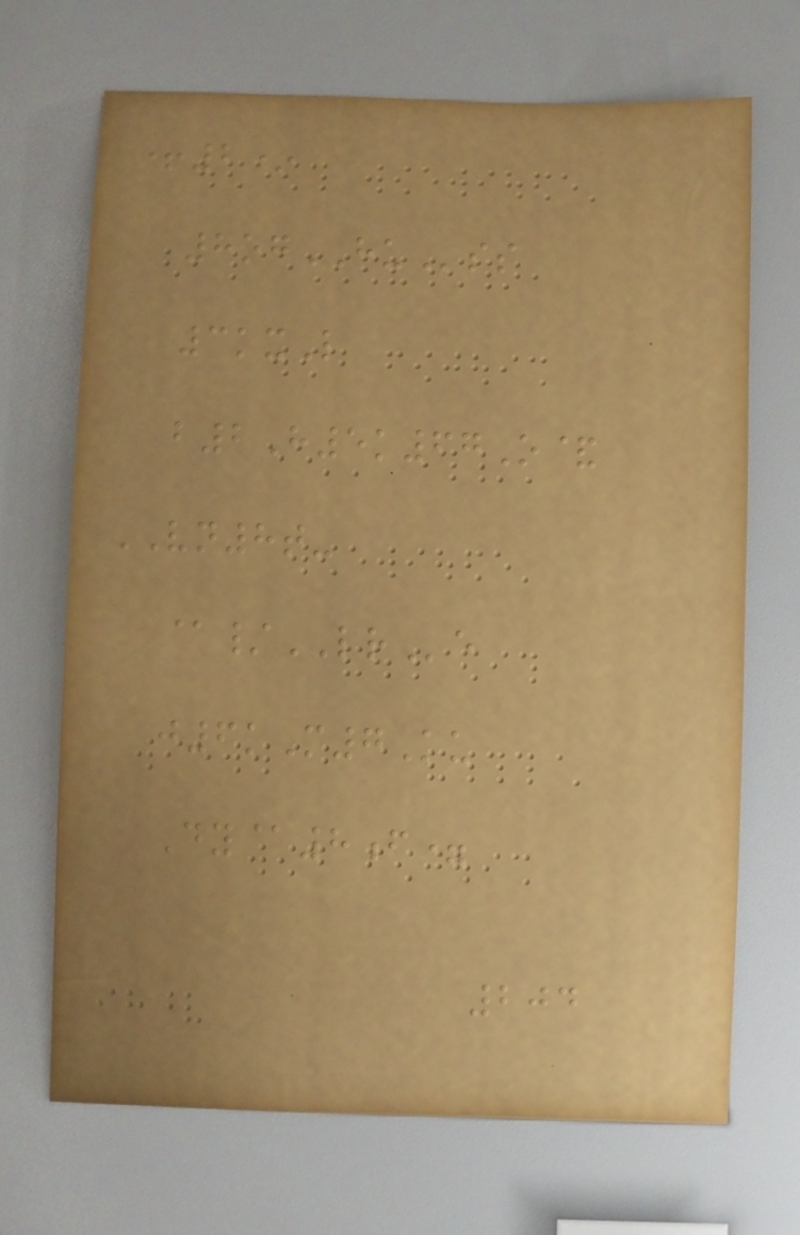+2*
8ogHUss
3kxL
b2H5k67O&
VN8t-
@/LRe
j6kM7Ku
Dy@8f=
204
